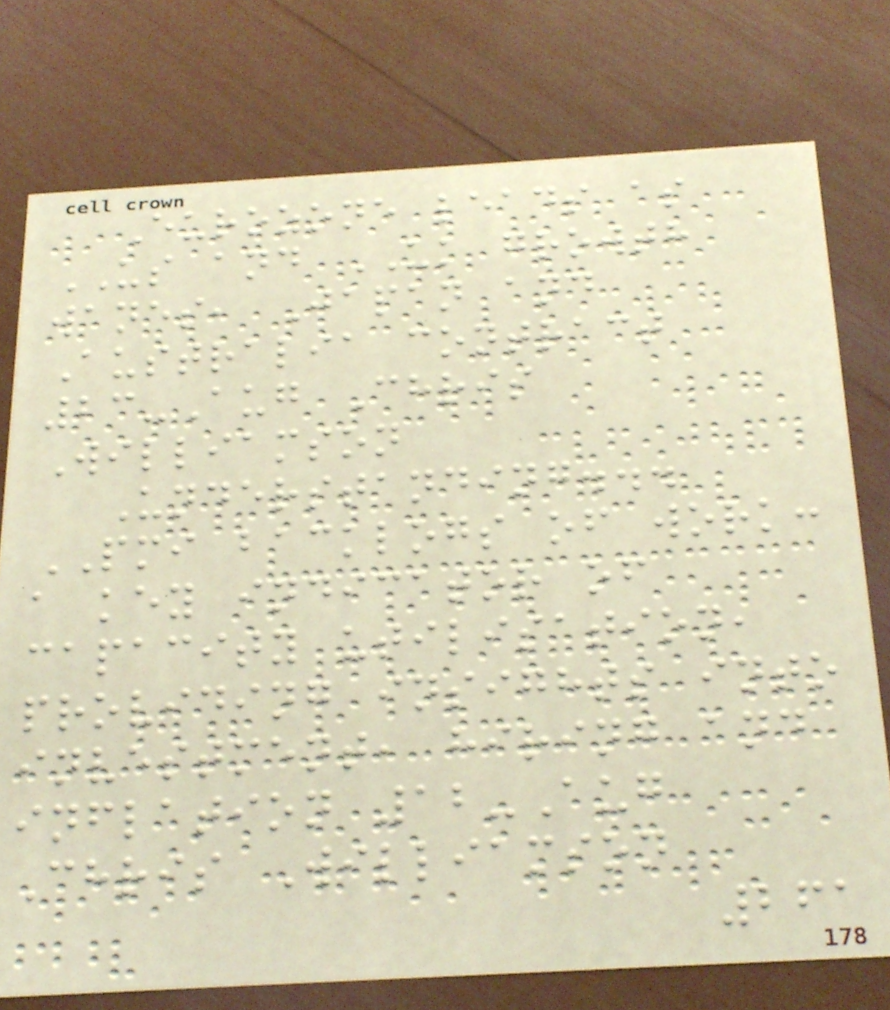Eurozone leads as
US and UK growth
wanes, Japan and
Australia contract
23-Aug Chris
Williamson
Understanding...
PMI backlogs of work:
a key indicator of
capacity utilisation,
providing insights into
investment, hiring and
inflation 12-Aug
Chris Williamson
261
